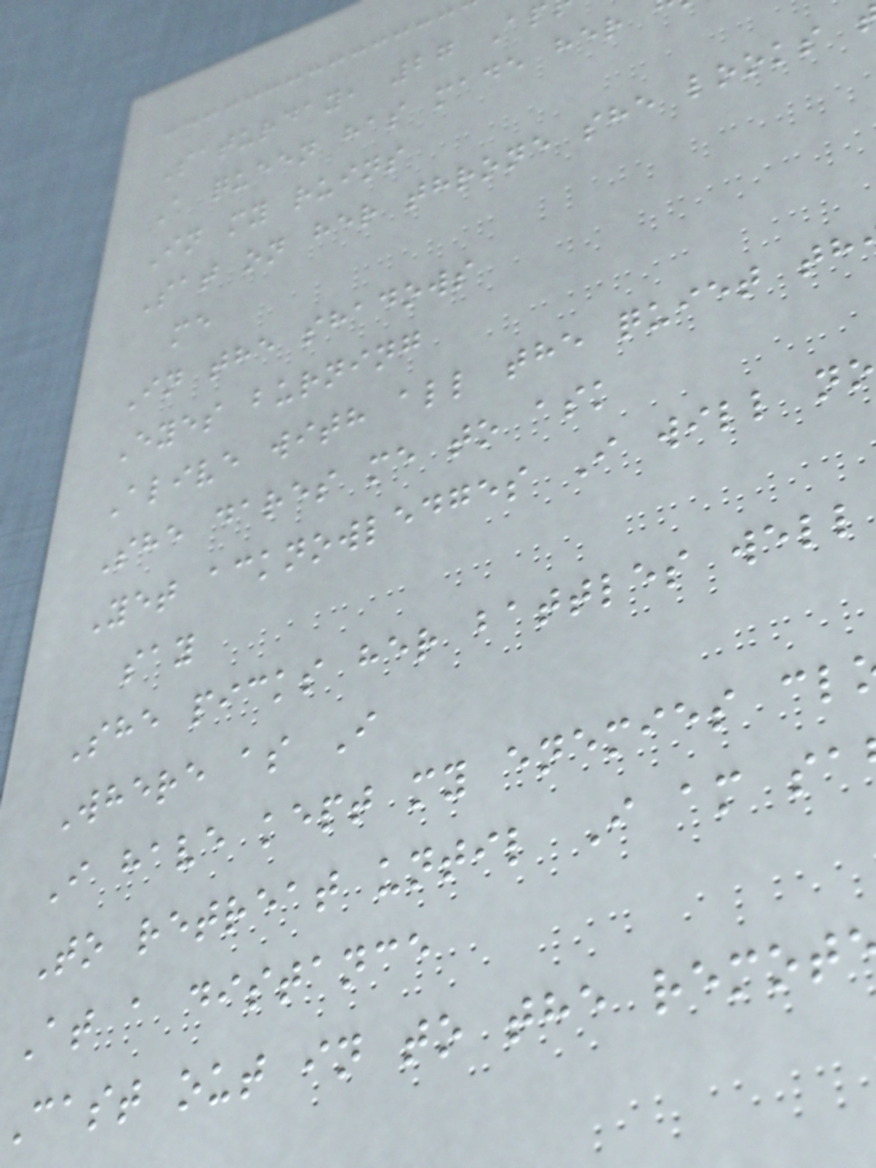Saturday, 27 Ap
A queen has made her
In my ruins
Sat on her throne she looks
me
In the shadows
Eyes burning
Alive with all the quiet th
She dares me to ask
Yet acknowledges I will n
say
She picks her battles well
Where as I
I have kept my enemies cl
To retreat until I am sa
At a distance
Cast out in to the remot
